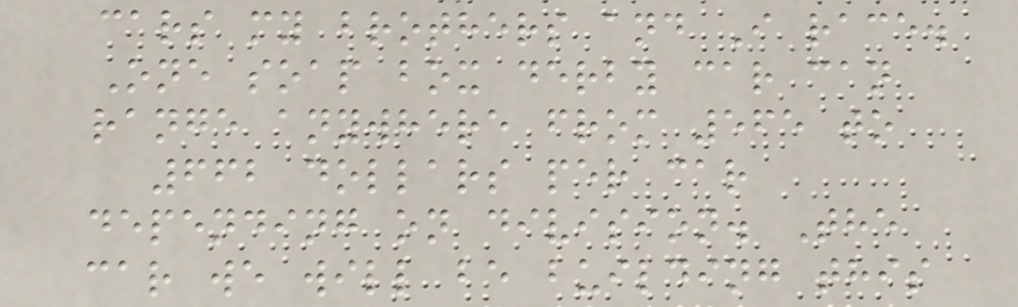cars my brothers and I race.
One soap box derby car can
range anywhere from 565 to
662 dollars per car
depending on division. The
car we will be building this
